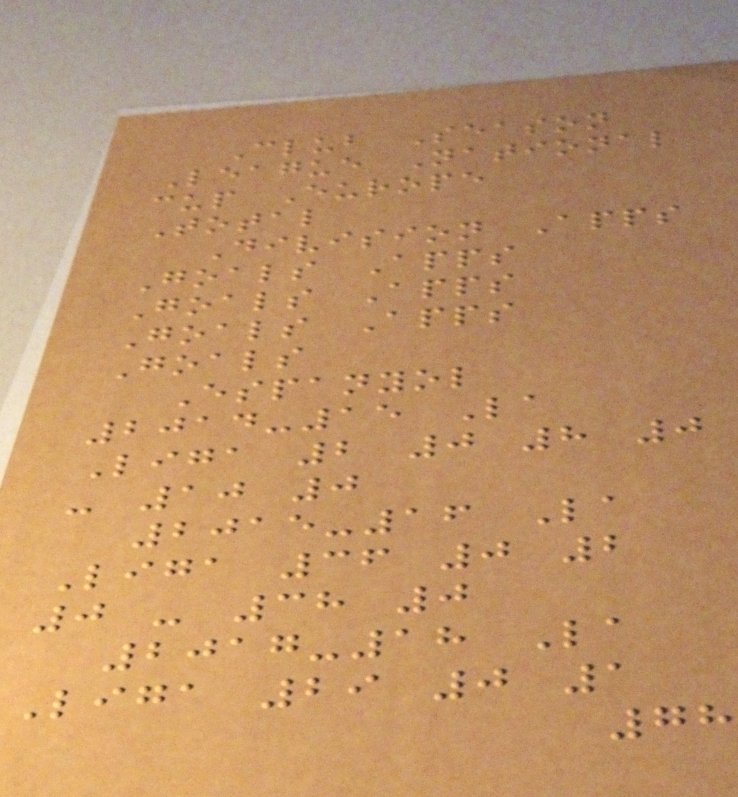Club Season
League National
cup Europe
Total
Division Apps
Goals Apps
Goals Apps
Goals Apps
Goals
Espanyol
2014-15 La
Liga 2 0 8 0
- 10 0
2015-16 La
Liga 36 0 2
0 - 38 0
2017-18 La
Liga 29 0 1
78
